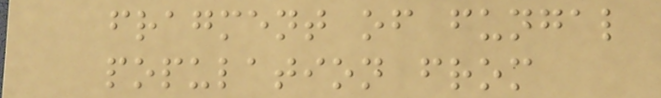fragment of fungal
population from
